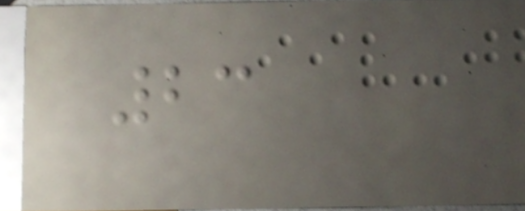23
